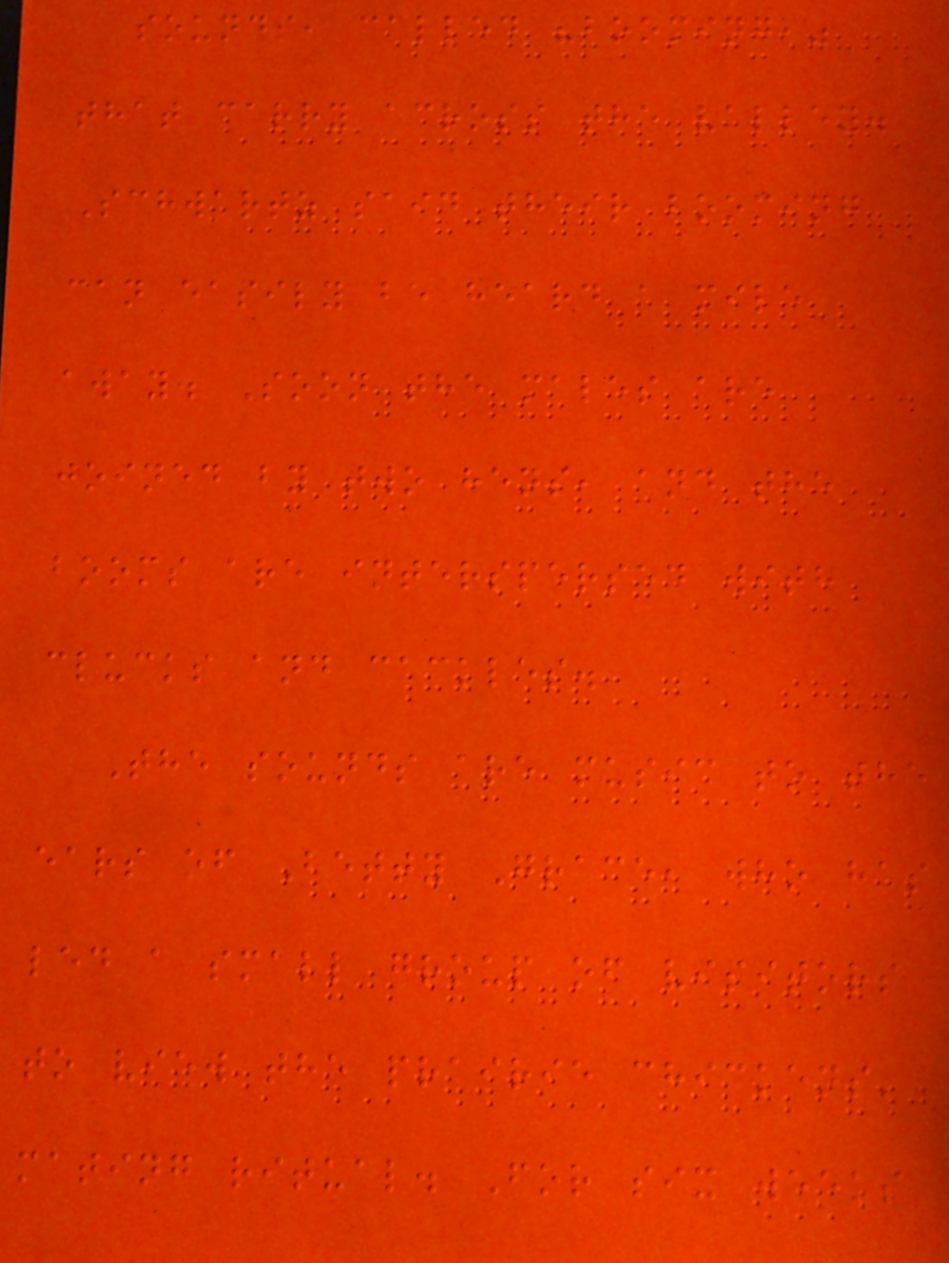sounds, called "booming,"
that carry across the valley.
Schwartz said their booming
can easily be heard a mile
away. Soon the males are
joined by two hens, and the
booms are interspersed with
clucks and cackles.
The sounds are music to the
ears of Betty Grace, who has
led a small group of visitors
to view the prairie chickens'
mating ritual. For six weeks
